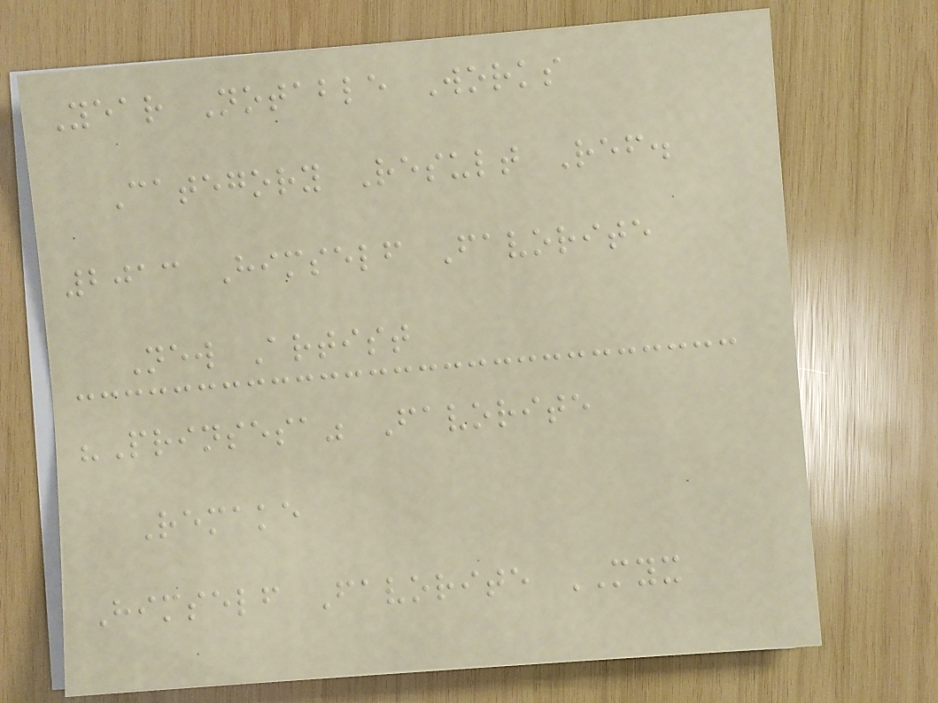Year Notable Works
Category Result Ref.
2013 Himself Favorite
New Artist
"Prinsesa" Favorite
Remake
Himself Favorite MYX
